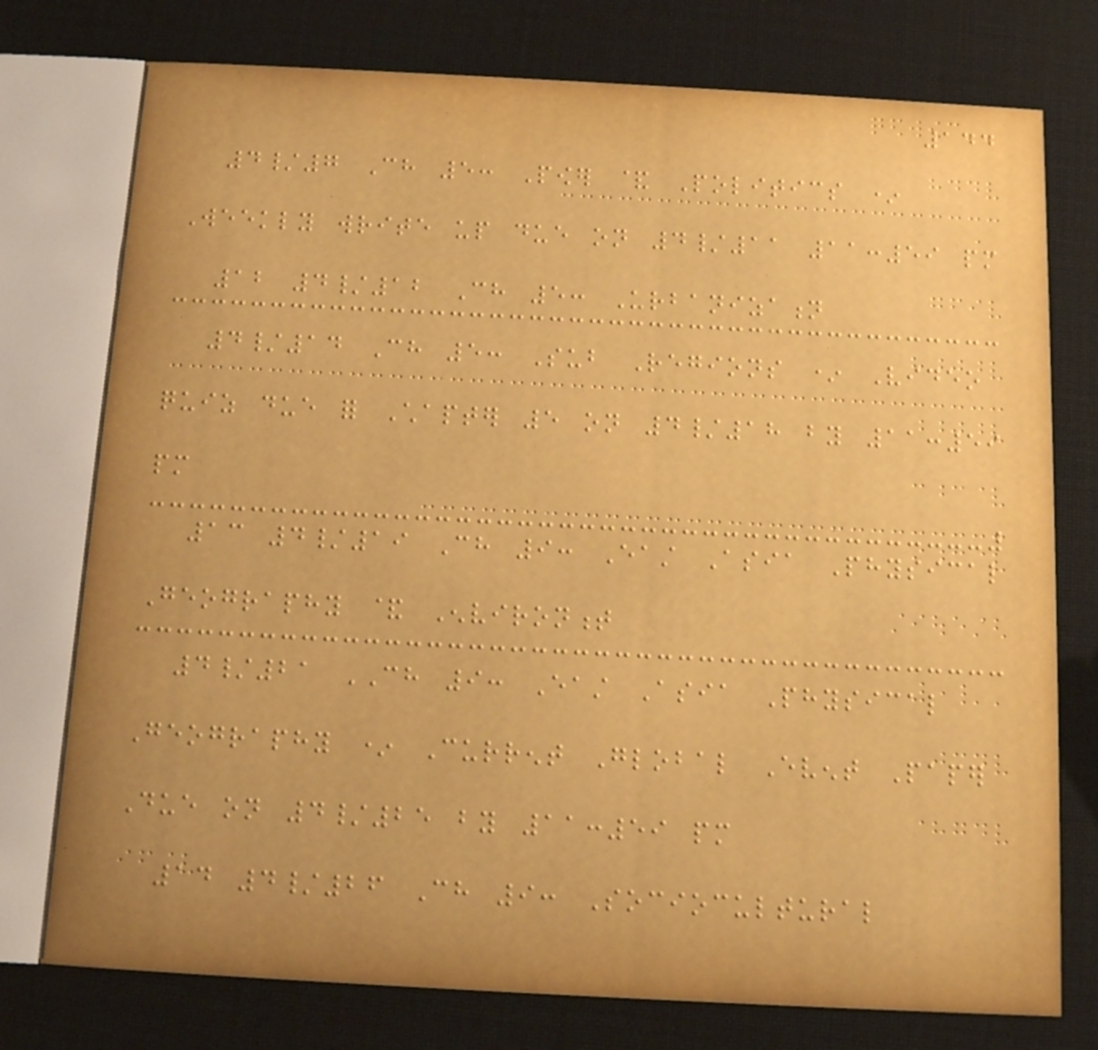144
4/7 Ch 5: Power & Politics *
Weekly write up due on 4/11 11:59 pm
12 4/12 Ch 5: Urbanization
4/14 Ch 5: Sub Regions * Video
quiz due for Chapter 5 on 4/18 by 11:59
pm
13 4/19 Ch 9: East Asia Physical
Geography & Environment
4/21 CH 9: East Asia Physical
Geography * Current Global Event Paper
Due on 4/25 by 11:59 pm
14 4/26 Ch 9: Sociocultural
